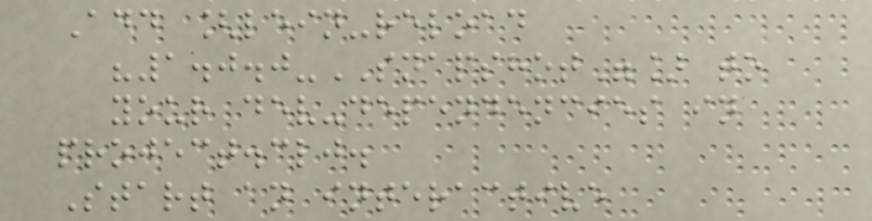Add [lein-reload
"1.0.0-SNAPSHOT"] to
your dev-dependencies in
project.clj.
Start an interactive
